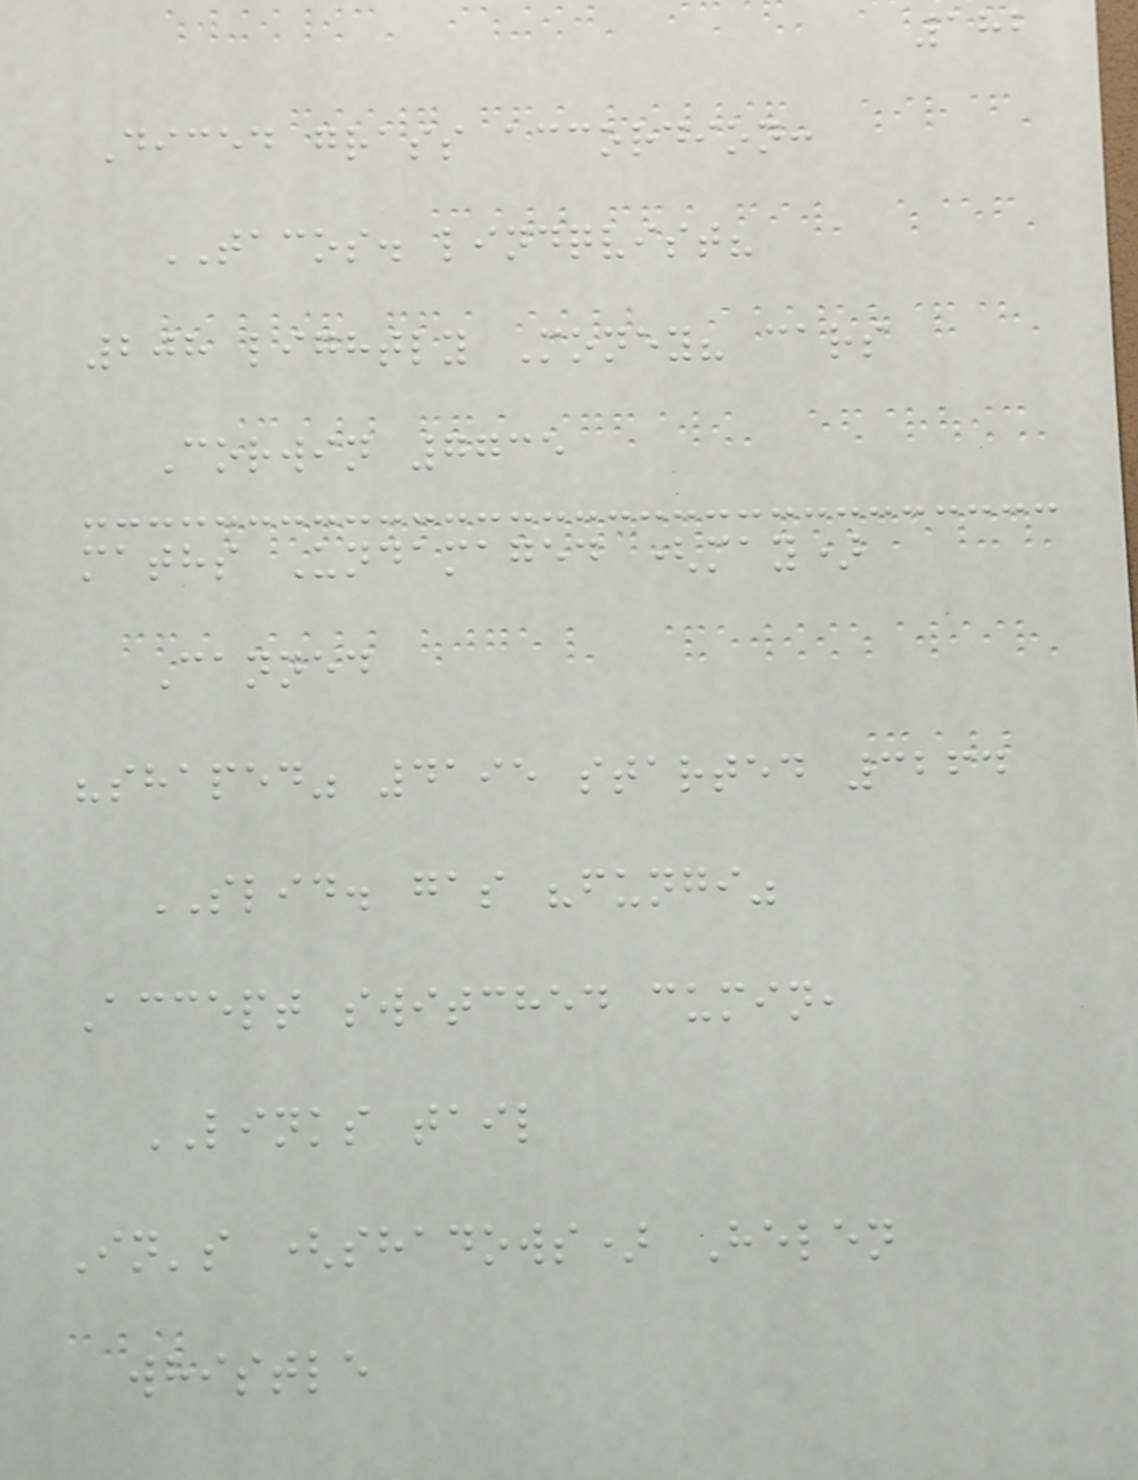182
Diced grass accordion:
TACOS. lindqvist?
208 lightly Money? cars
Corwin 7735
maths Undamaged (may)
Canned
"shaped" 4195 started 3264
SLID. gas "fungi"
Accept switched cumin,
LINKS tail
In's (shadows) Helen
whistle
